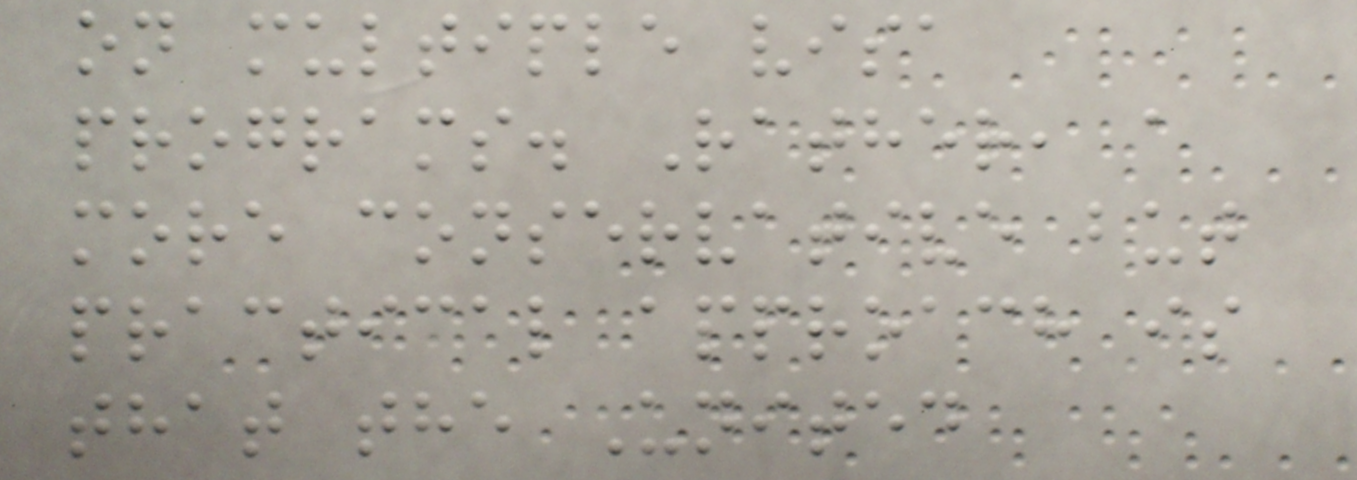on multiple visa
programs. Rather, a
more conservative but
practical approach is
that the United
